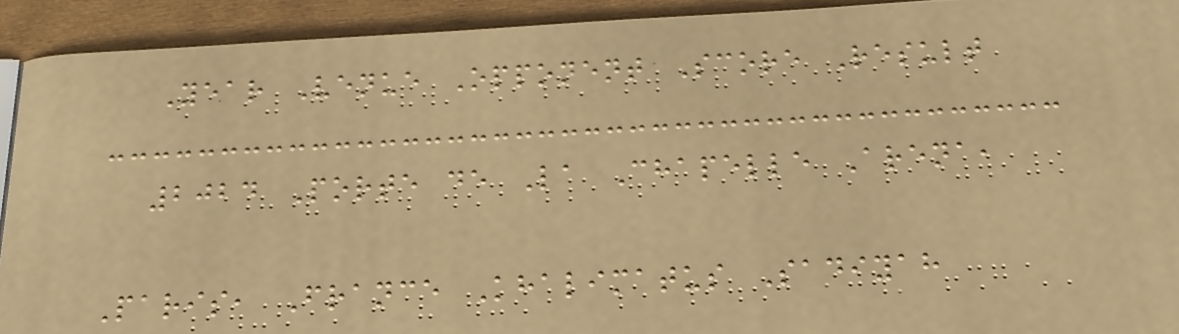Year Venue Opponent Score Result
2024 Porte de La Chapelle Arena,
Paris, France Khalimatus Sadiyah
